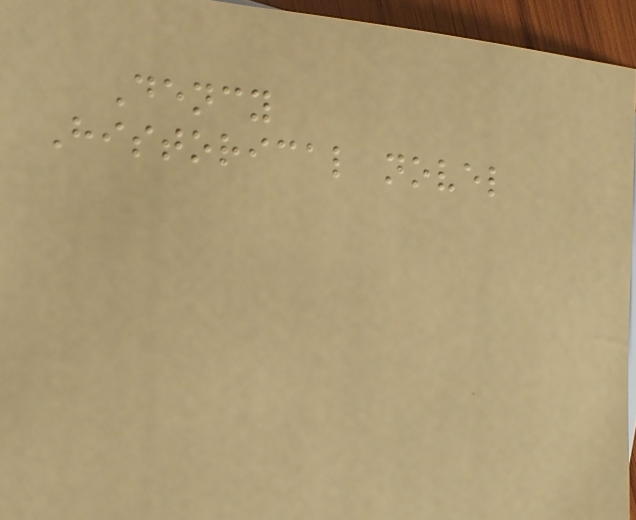Dency
Historical novel
